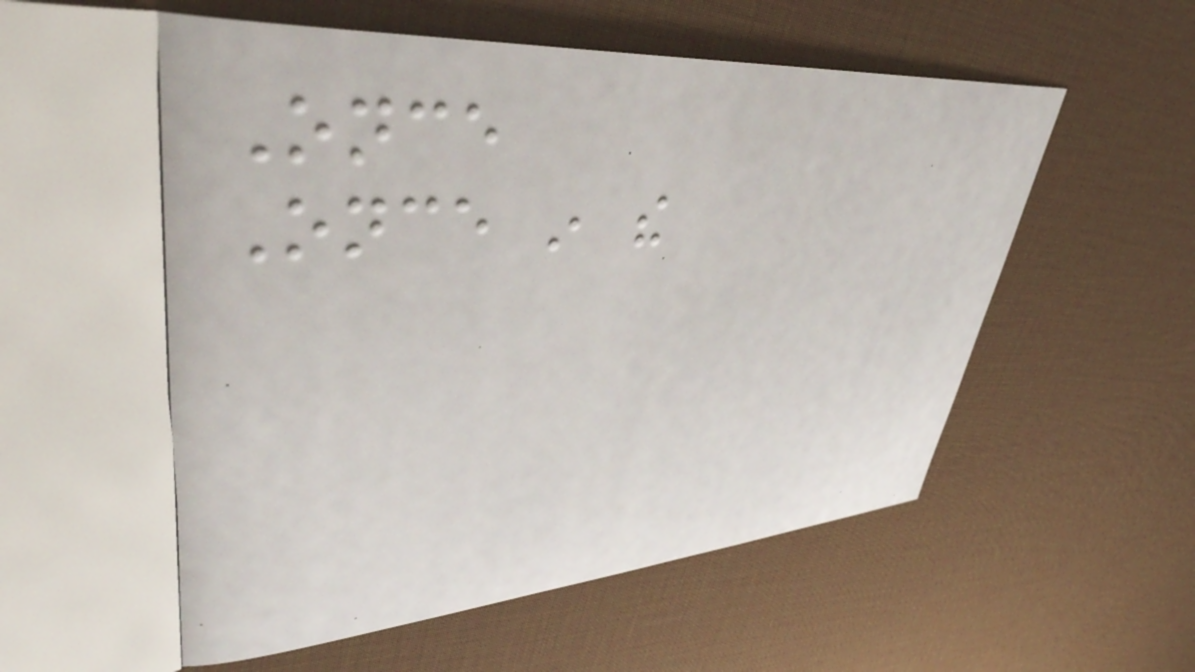Once
Once in the
